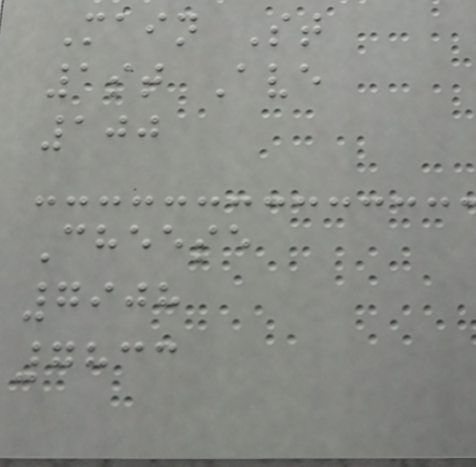Main St
1st Ave
100
Cheese
7908
7833
